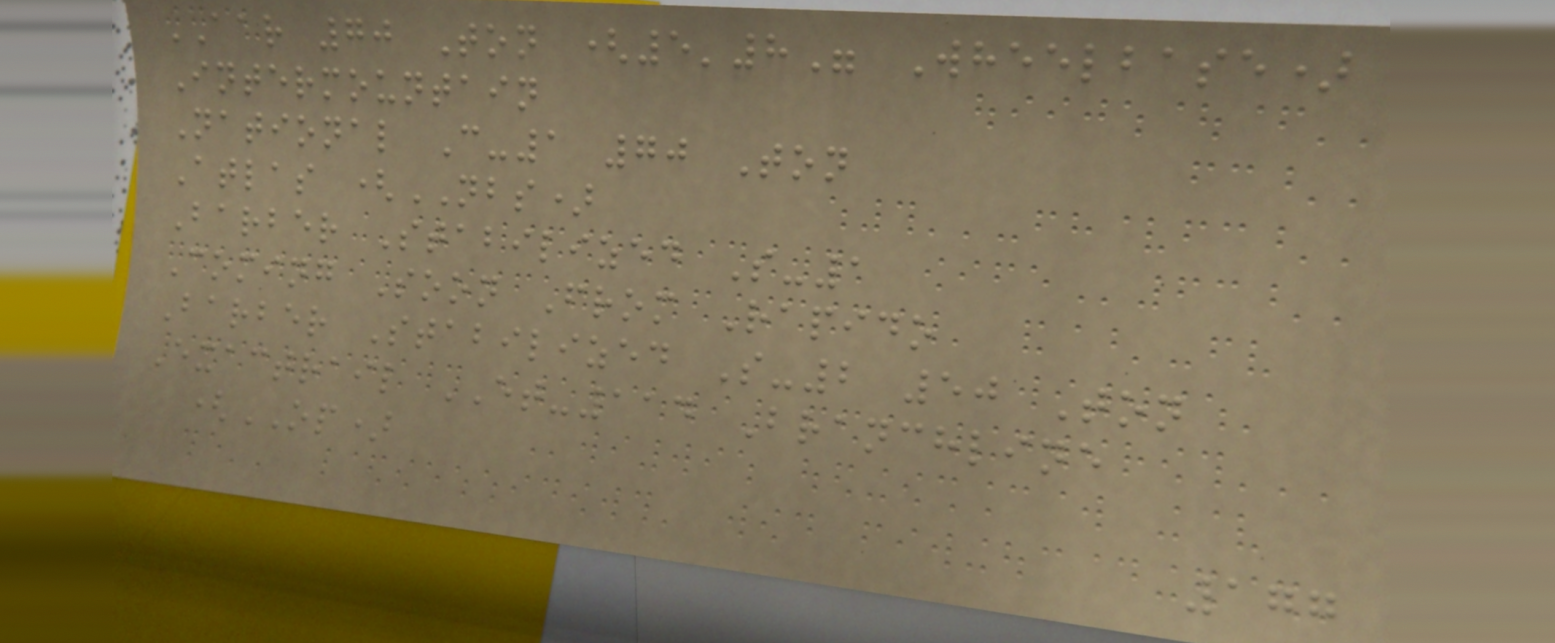AAR 70 Ton (5'8" Wheelbase)
Intermountain
National C-1 70 Ton
Atlas (NBS)
Barber Stabilized S-1
Coming Soon From Rapido
Barber Stabilized S-2 50 Ton
Exactrail ET-114 Branchline
(OP)
177
